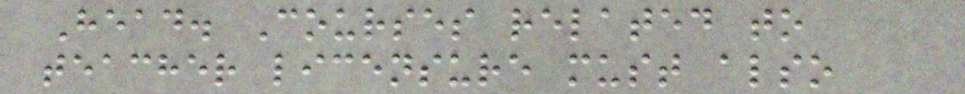Head. Courses related to
teacher licensure must also
